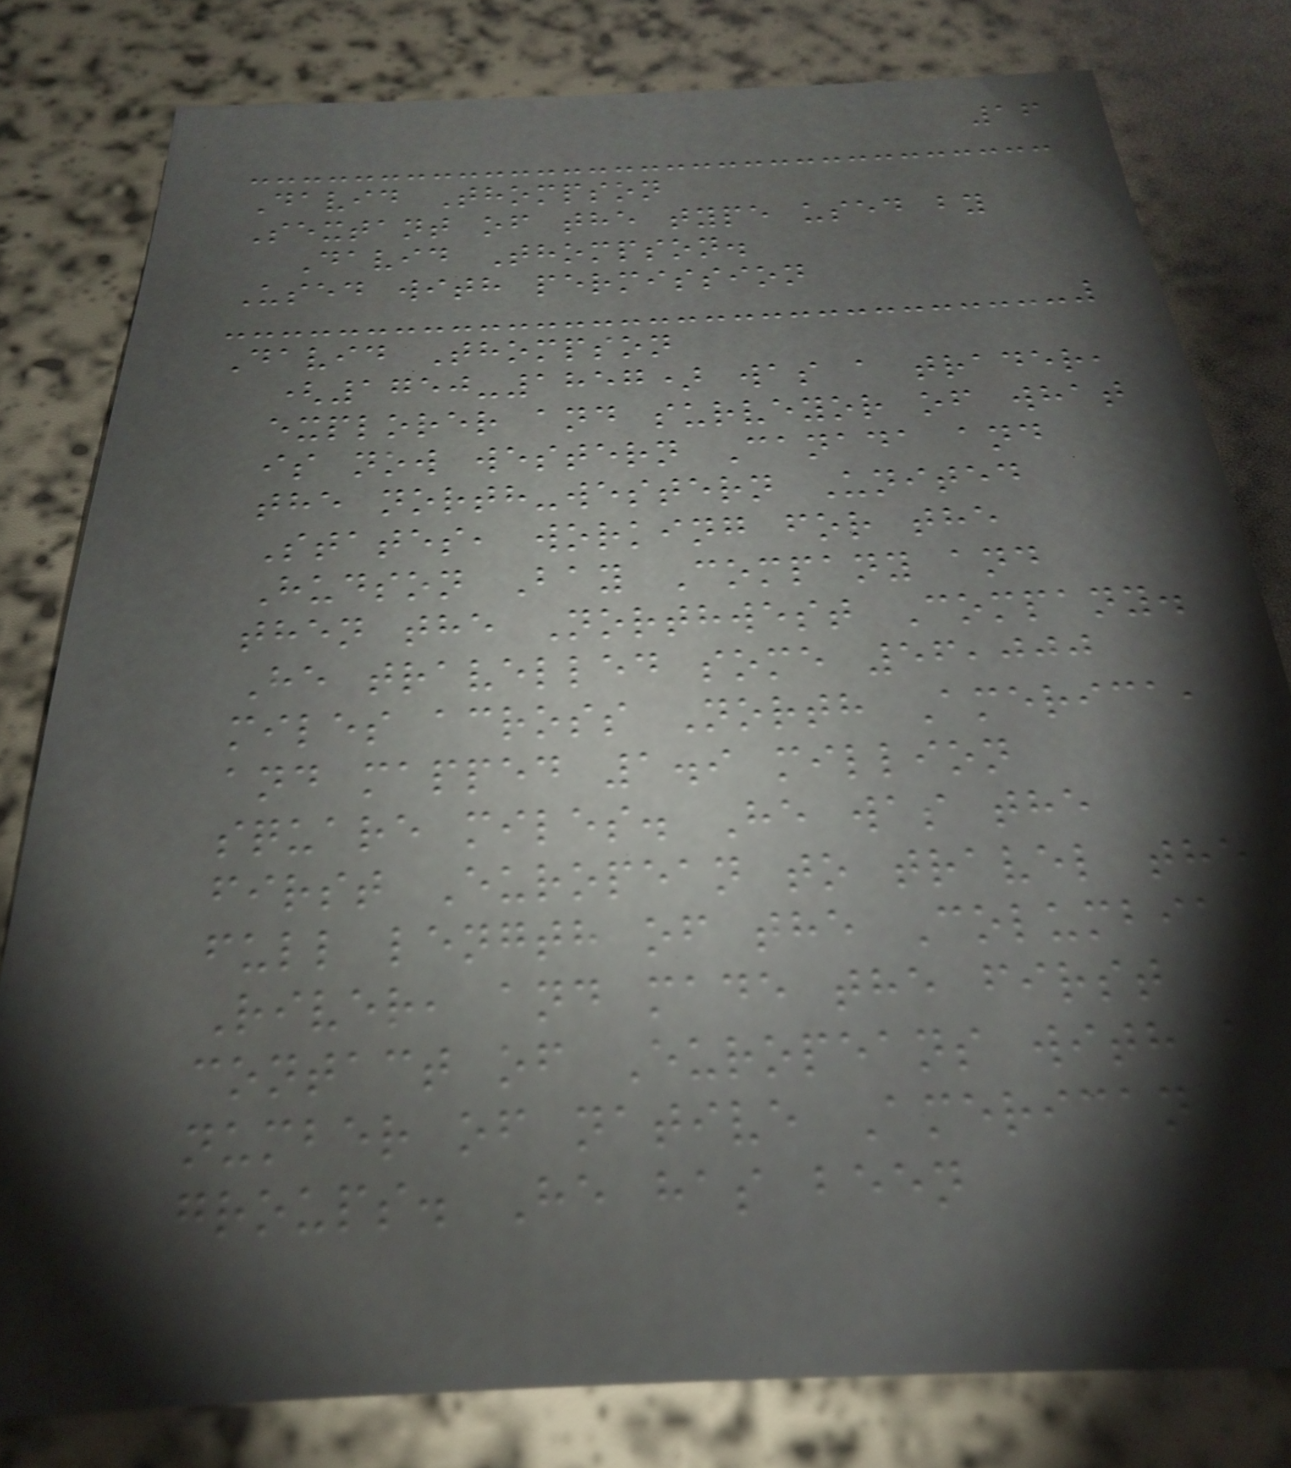16
David Thompson
Sextant of the type used by
David Thompson.
Used with permission
David Thompson
(1750-1857) was a trader,
explorer and surveyor of what
is now western Canada and
the north-western United
States, working for the
Hudson Bay Company and
then the Northwest Company.
He travelled some 56,000
miles across North America,
and mapped 1.9 million
square miles. He was the
first European to travel the
full length of the Columbia
River, and made the first
contact of Europeans with a
number of native American
groups. He has been
